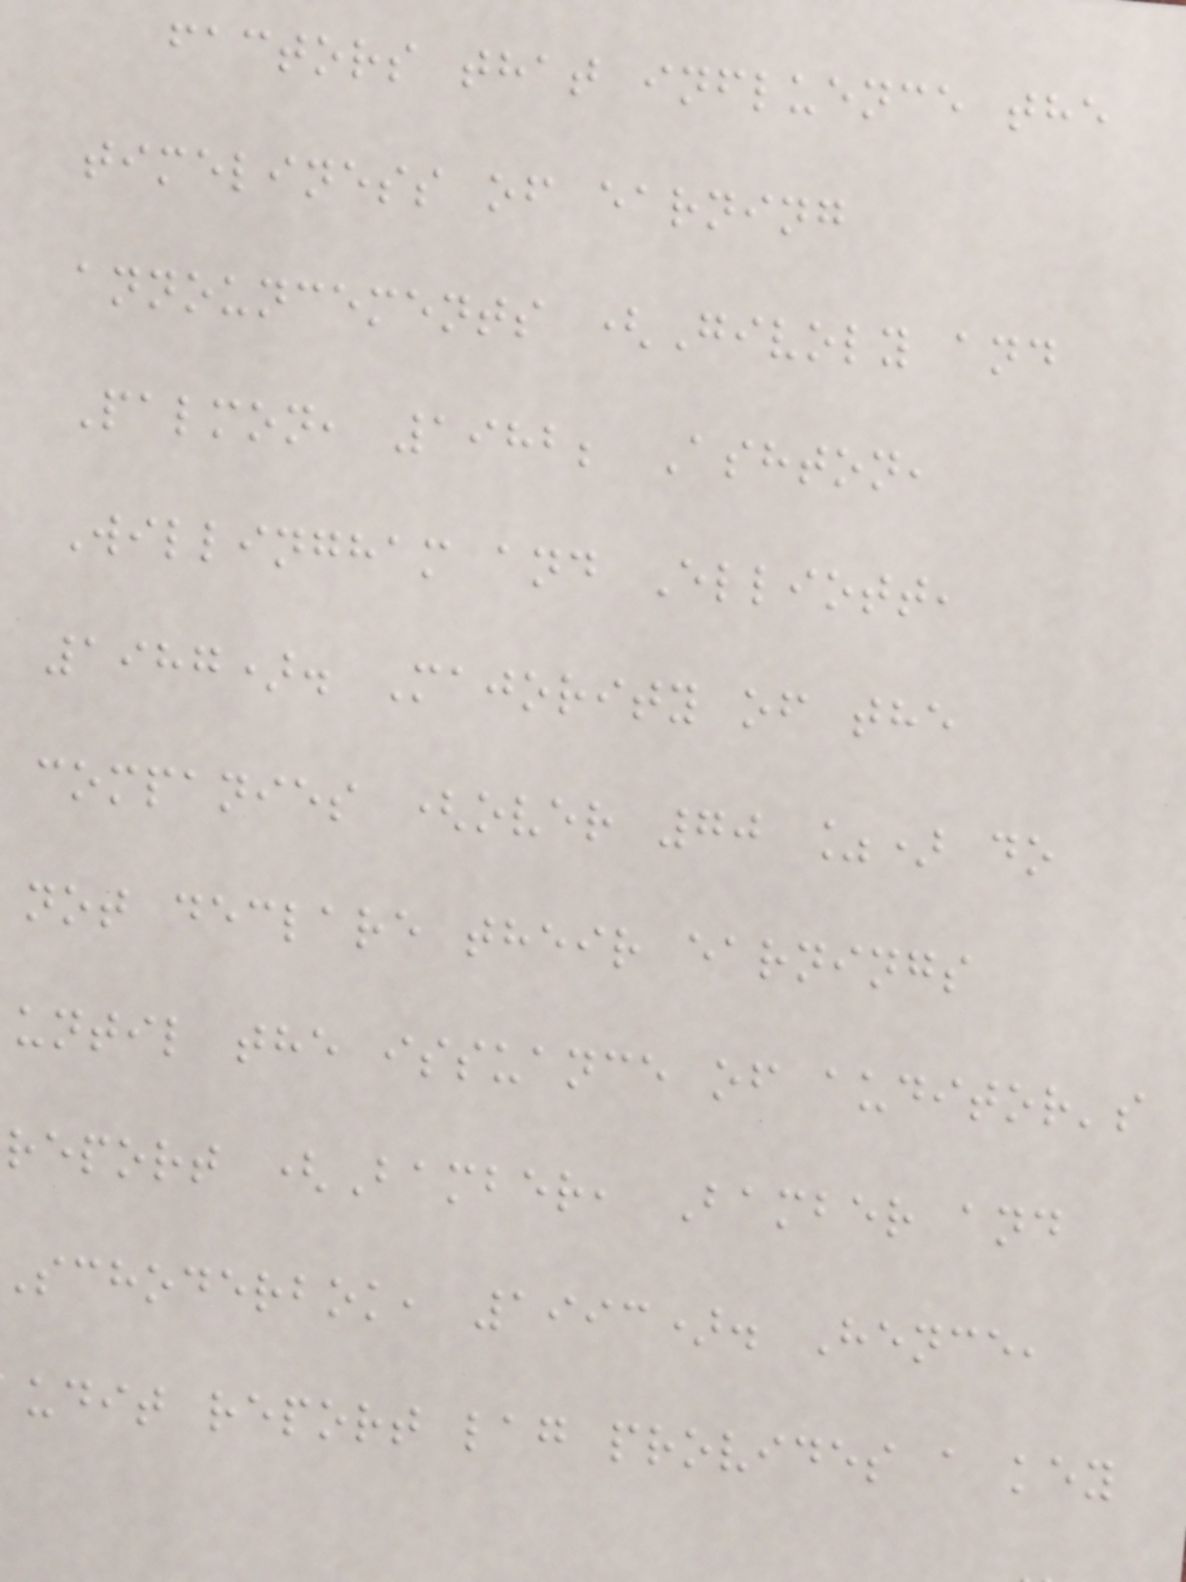factors that influence the
timeliness of earning
announcements (Givoly and
Palmon, 1982; Ashton,
Willingham and Elliott,
1987). Majority of the
companies (over 70 %) do
not declare their earnings
until the issuance of auditor's
report (Bamber, Bamber and
schoderbok, 1993). Hence,
udit report lag provides a key
